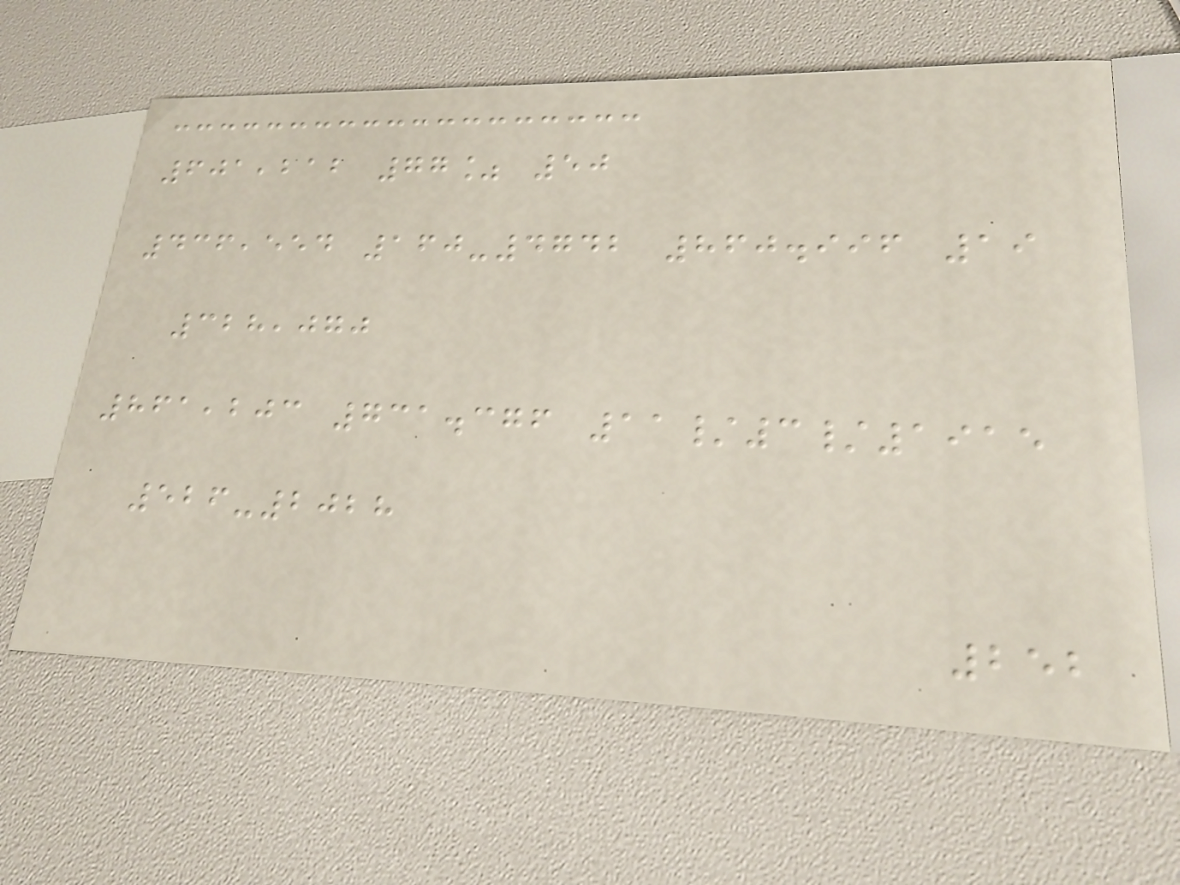601,212 77% 50
436,554 160-4742 860.996 19
328,070
861,203 731.376 11/3/1915
526-2028
252
